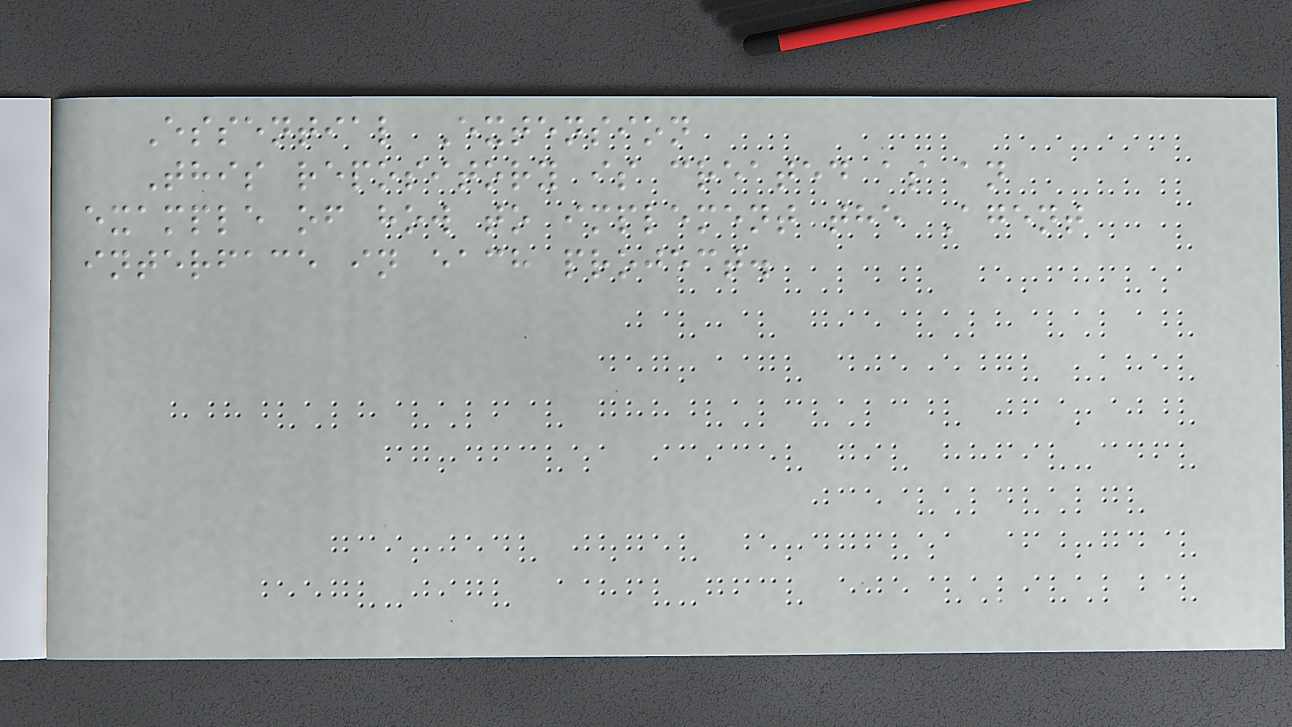Essential Extension
This repository is created as an
example of how to implement the Agent
interface in each project.
